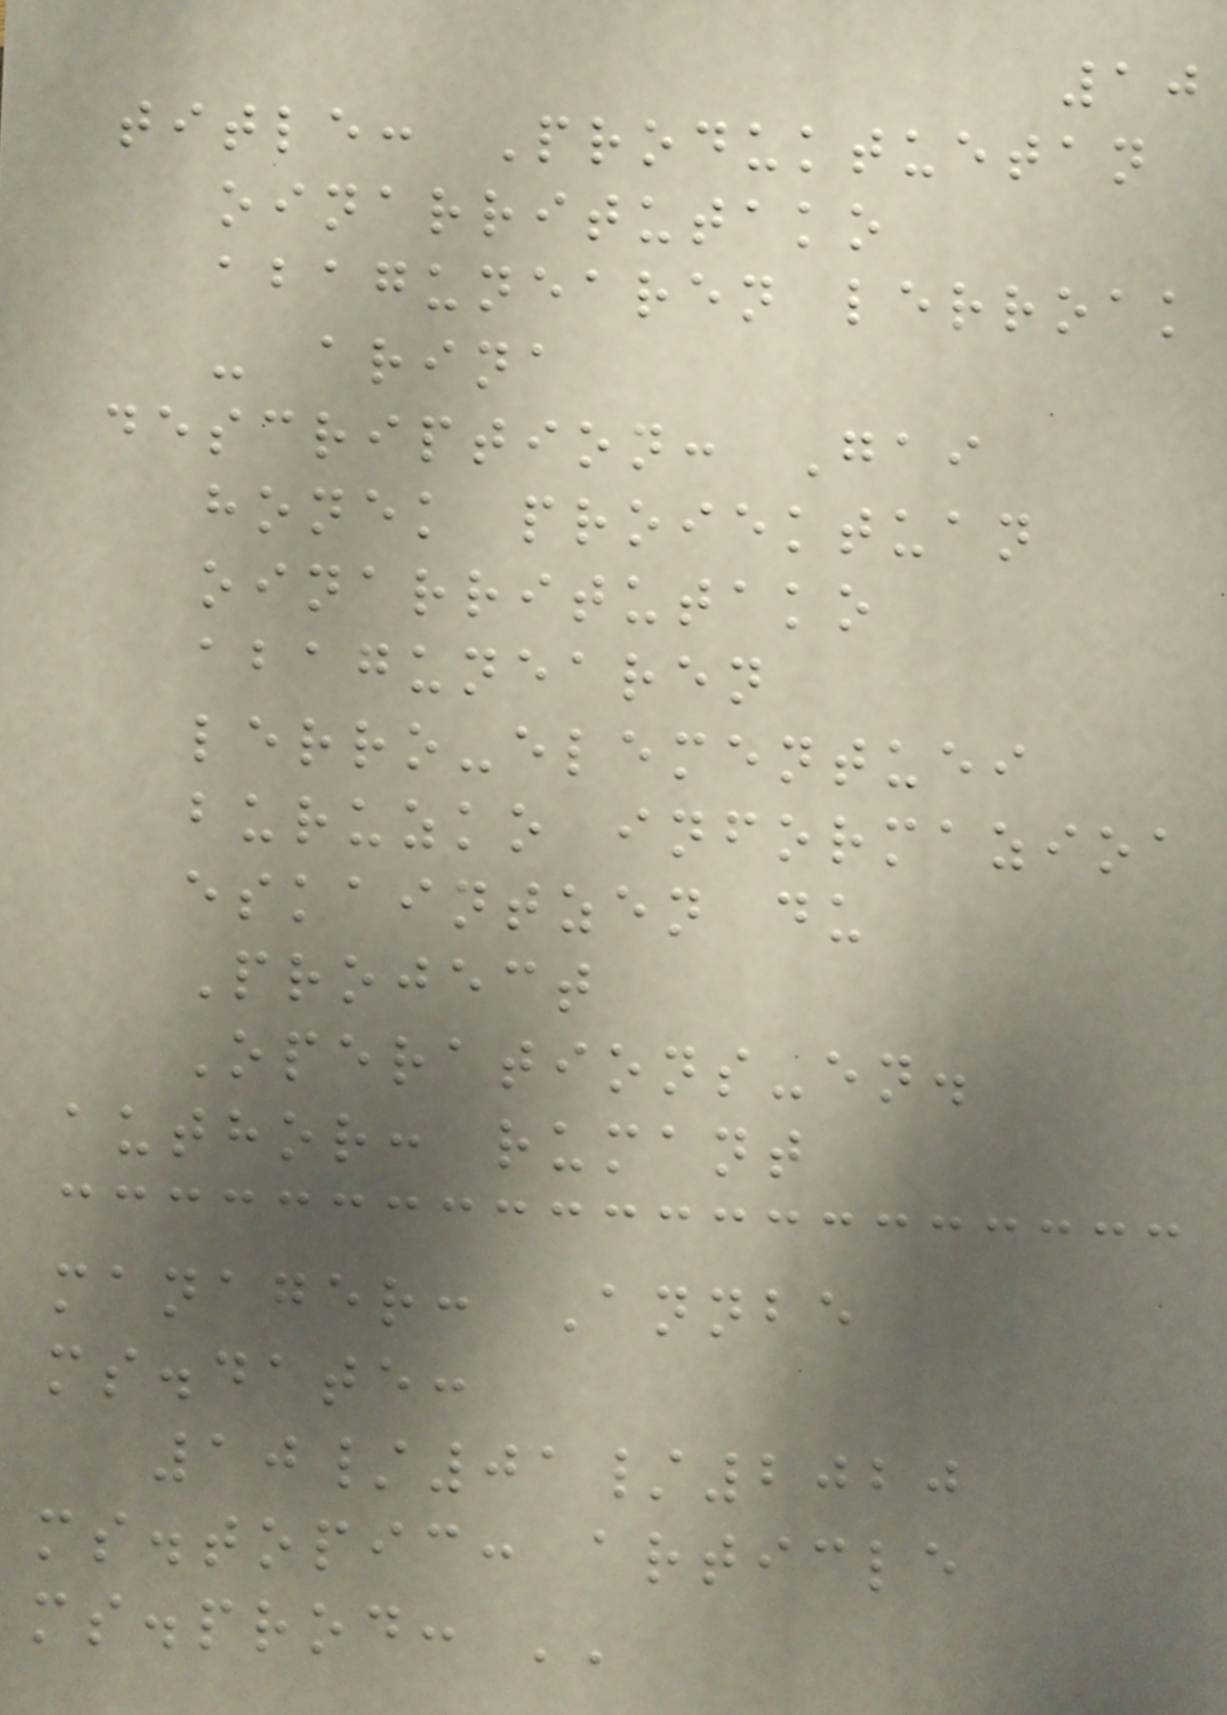10
title: Produktuetan
oinarritutako
abagunearen lerroak
- arina
description: Gai
honek proiektuan
oinarritutako
abagunearen
lerro-elementuei
buruzko informazioa
eskaintzen du
Project
Operations-en.
author: rumant
manager: Annbe
ms.date:
10/01/2020
ms.topic: article
ms.prod: ''
